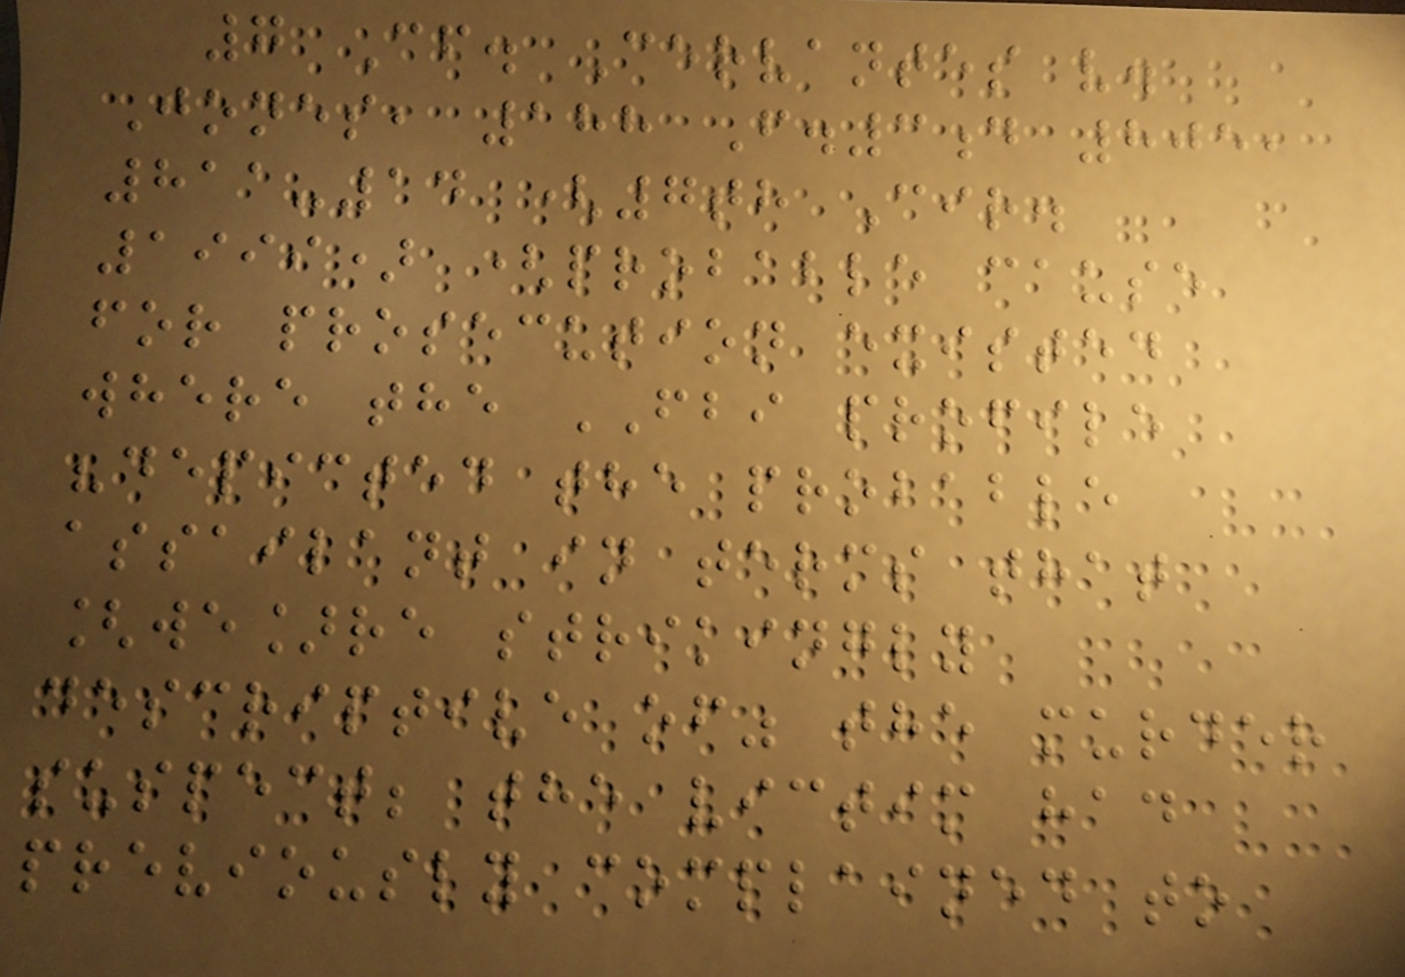7 Cf. Cervantes v.
Jones, 188 F.3d 805,
811-14 (7th Cir.
1999) (probable cause
for prosecution existed
where the FBI profile
"depicted the probable
assailant in terms that
[we]re strikingly
descriptive of" the murder
suspect; the victim had
previously complained to
